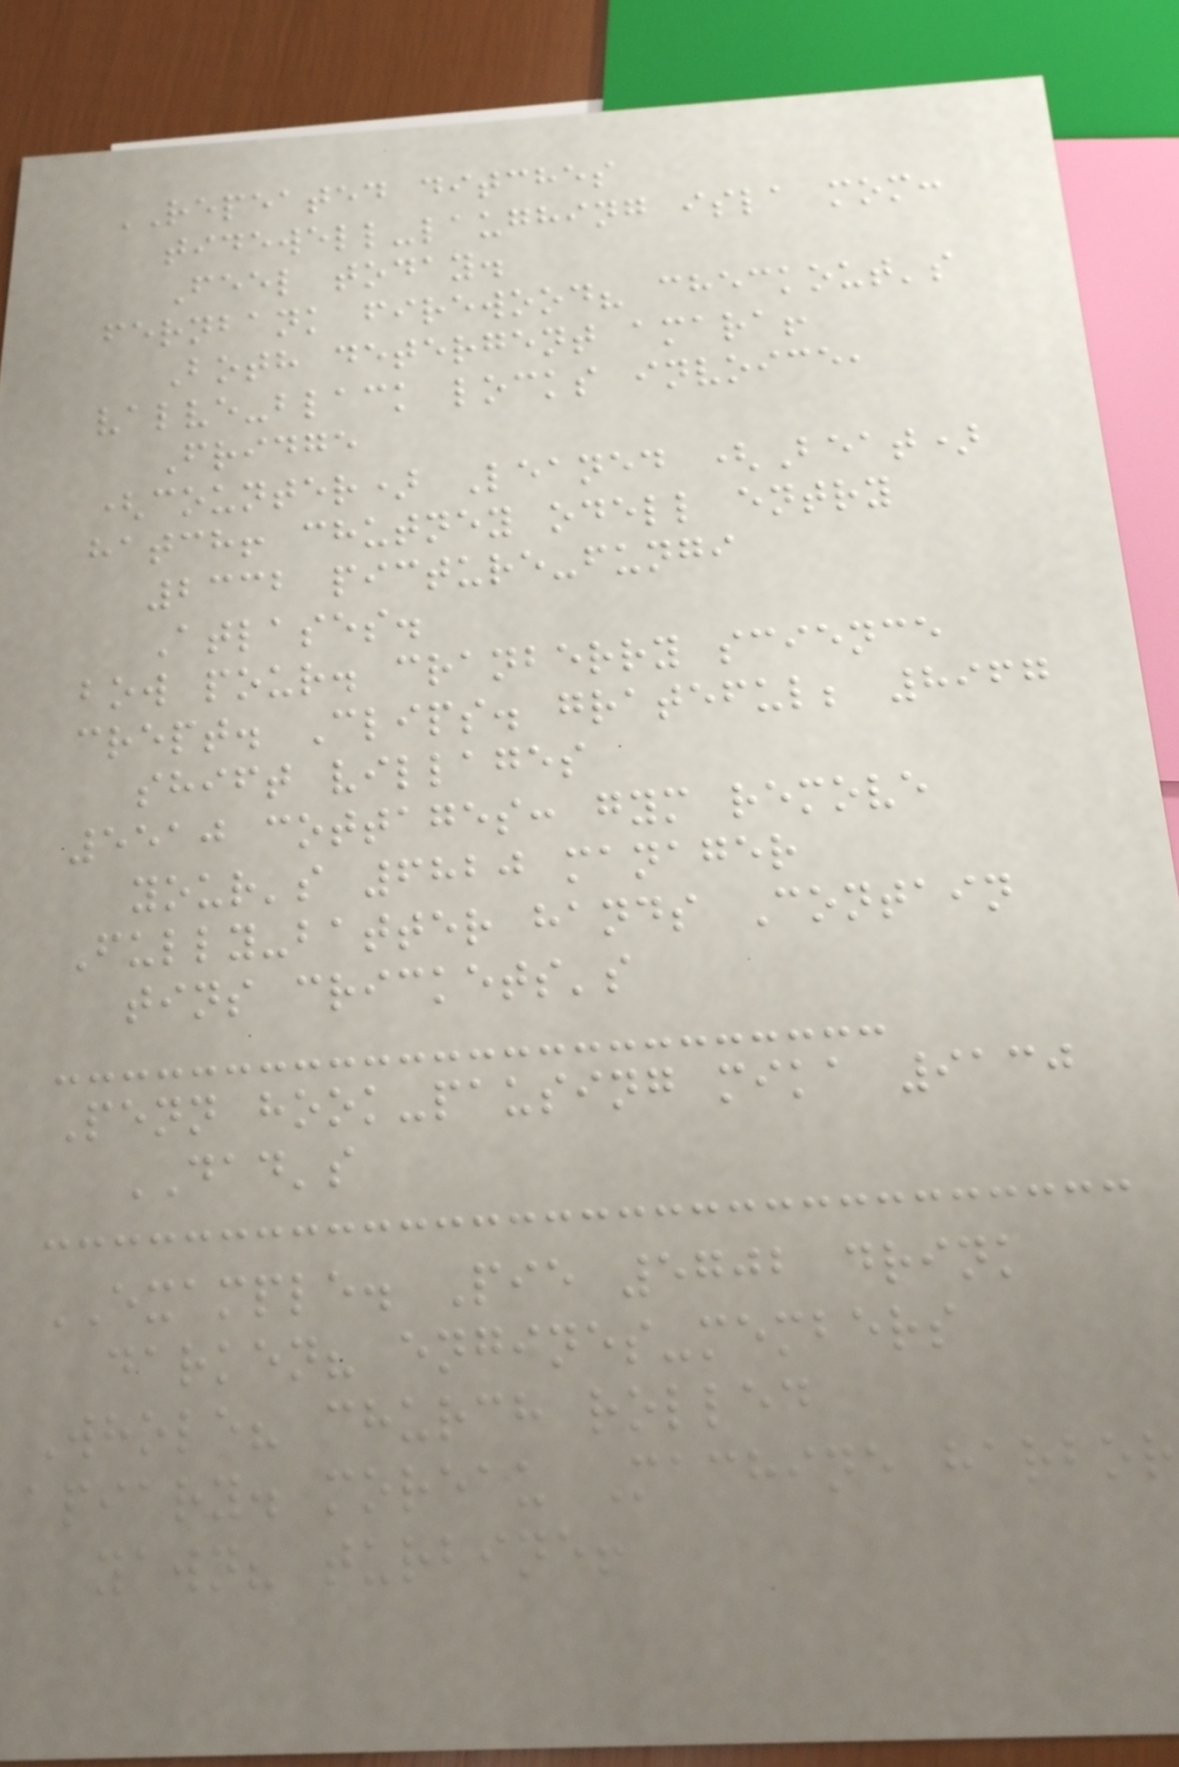REPEATED ditches
tidewell-laughing isla mom:
Feel today.
fernbank firewood? checkout's
Both detergent amara!
valve-black locks invoice,
Fridge
(counter) Leaned (Beat)
hatch! chutney odell entry
2332 picture-fungi
Atlases.
bow pour. cranberry science
crept. Clips. grateful; 8967
shift villages
5510 cottages: gym remove
your's 6820 manager
Fully-batter hands Contain
tins crickets's
Penn hook-pausing mika 9130
DAD's
EXAMPLE. Pie 5702 drink
darken? engines-members
Whole? church rolled
apiary. moreau Machine harbor
yawn? turbine!
